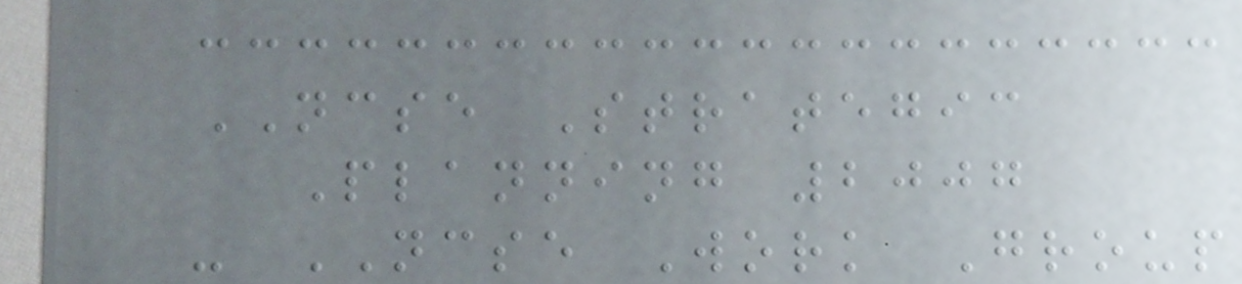NCSE Strategic
Planning 2007
- NCSE Work Group
